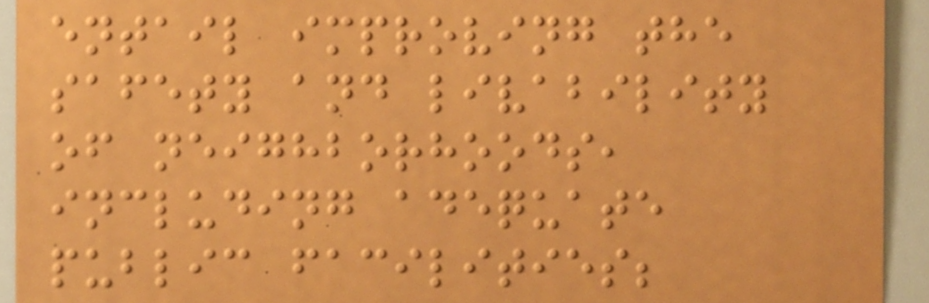entail improving the
safety and livability
of neighborhoods,
including adequate
public facilities;
